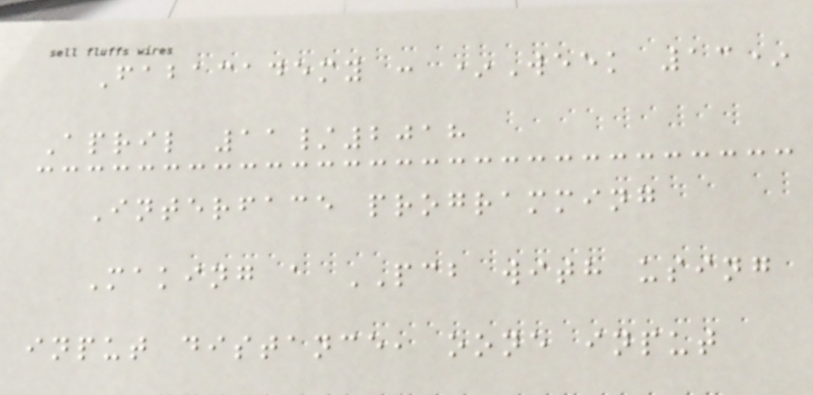Fabacademy : *Week 13*
April 11/2018
Interface programming
Making a PCB with using
input distance, oone input
